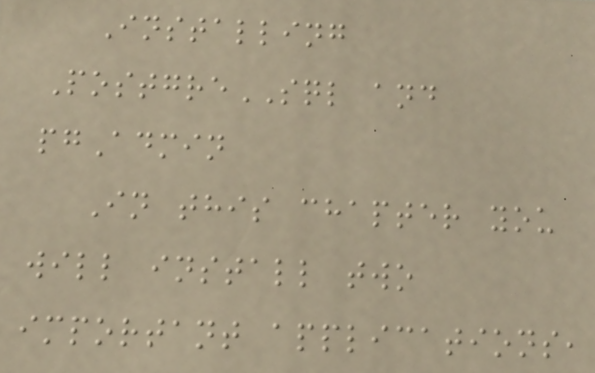Installing
PostgreSQL and
pgAdmin
In this chapter you
will install two
important applications,
